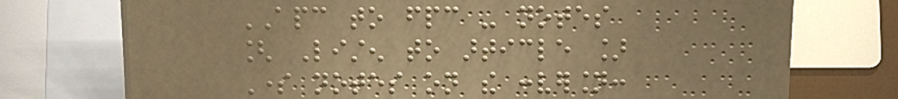APC to fpc - notes
[ Listen to article ]
Some notes on the conversion:
